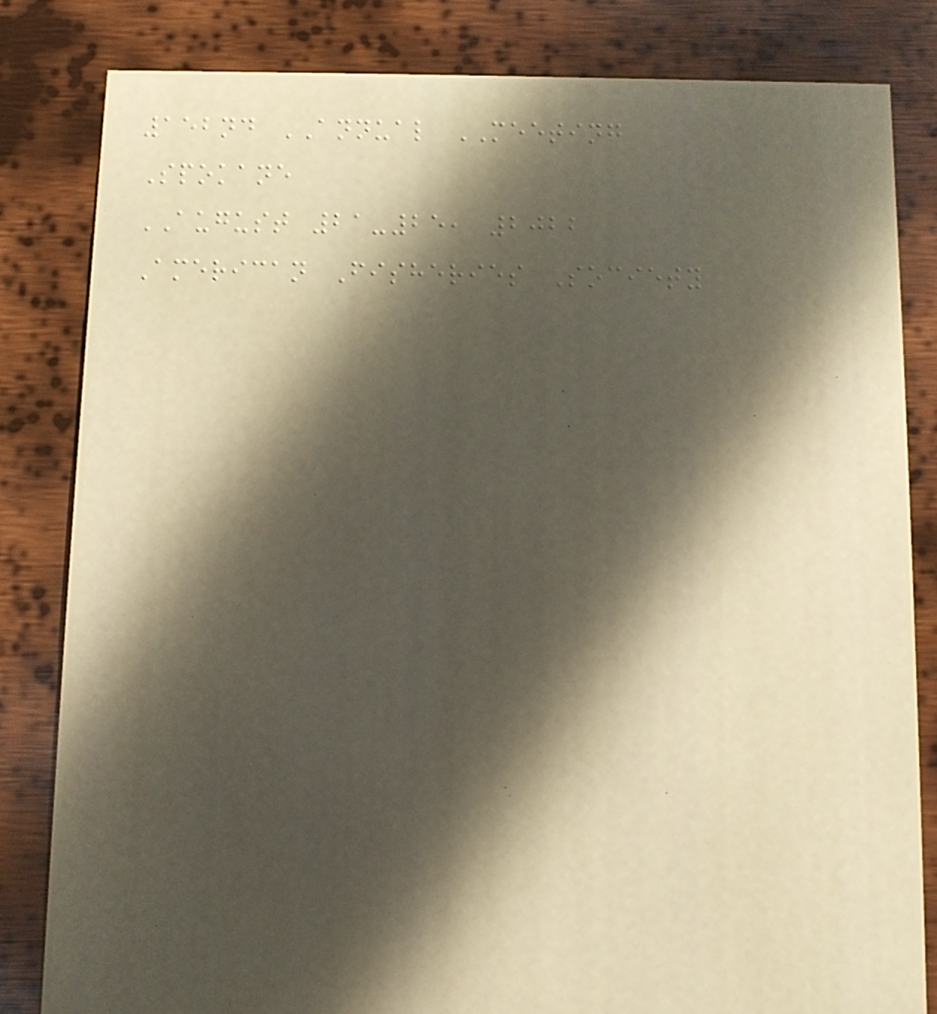152nd ANNUAL MEETING
Spokane
AUGUST 21-25, 2022
American Fisheries Society
